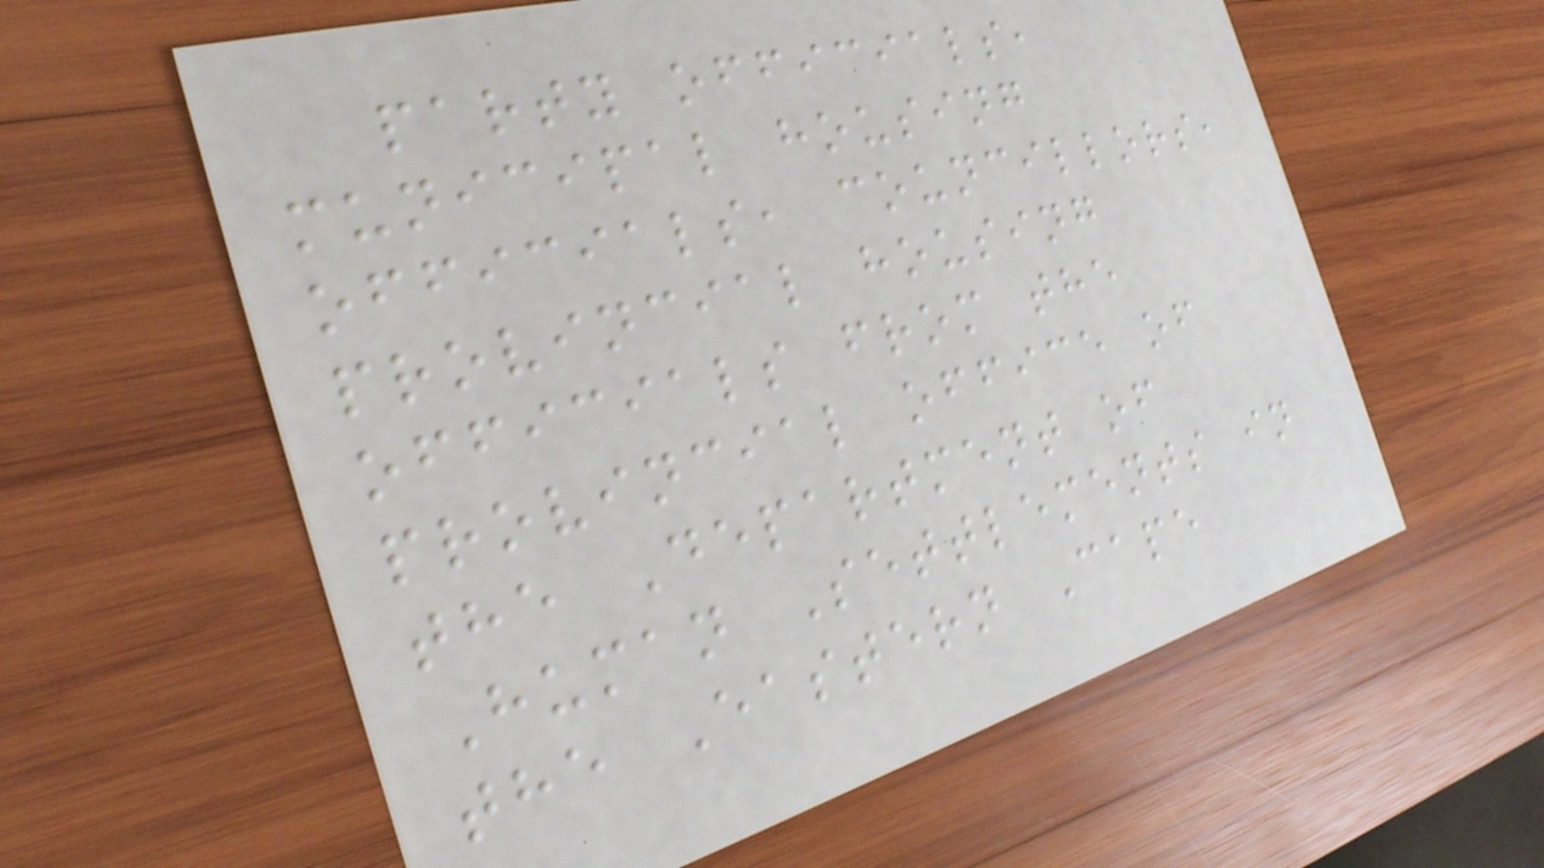party officials,
municipal housing
officials, councillors,
provincial housing
officials from the
provincial office of
the Department of
Human Settlements in
the Eastern Cape
